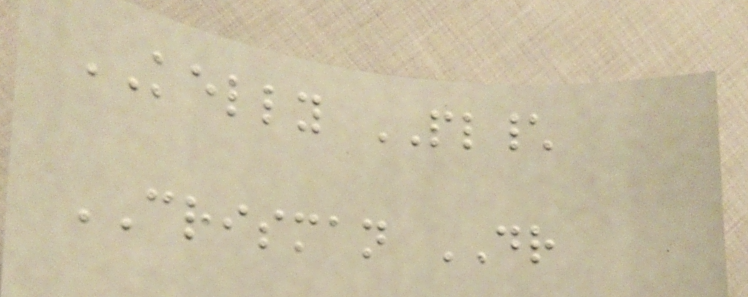KELLY PL\
CRISMAN DR
